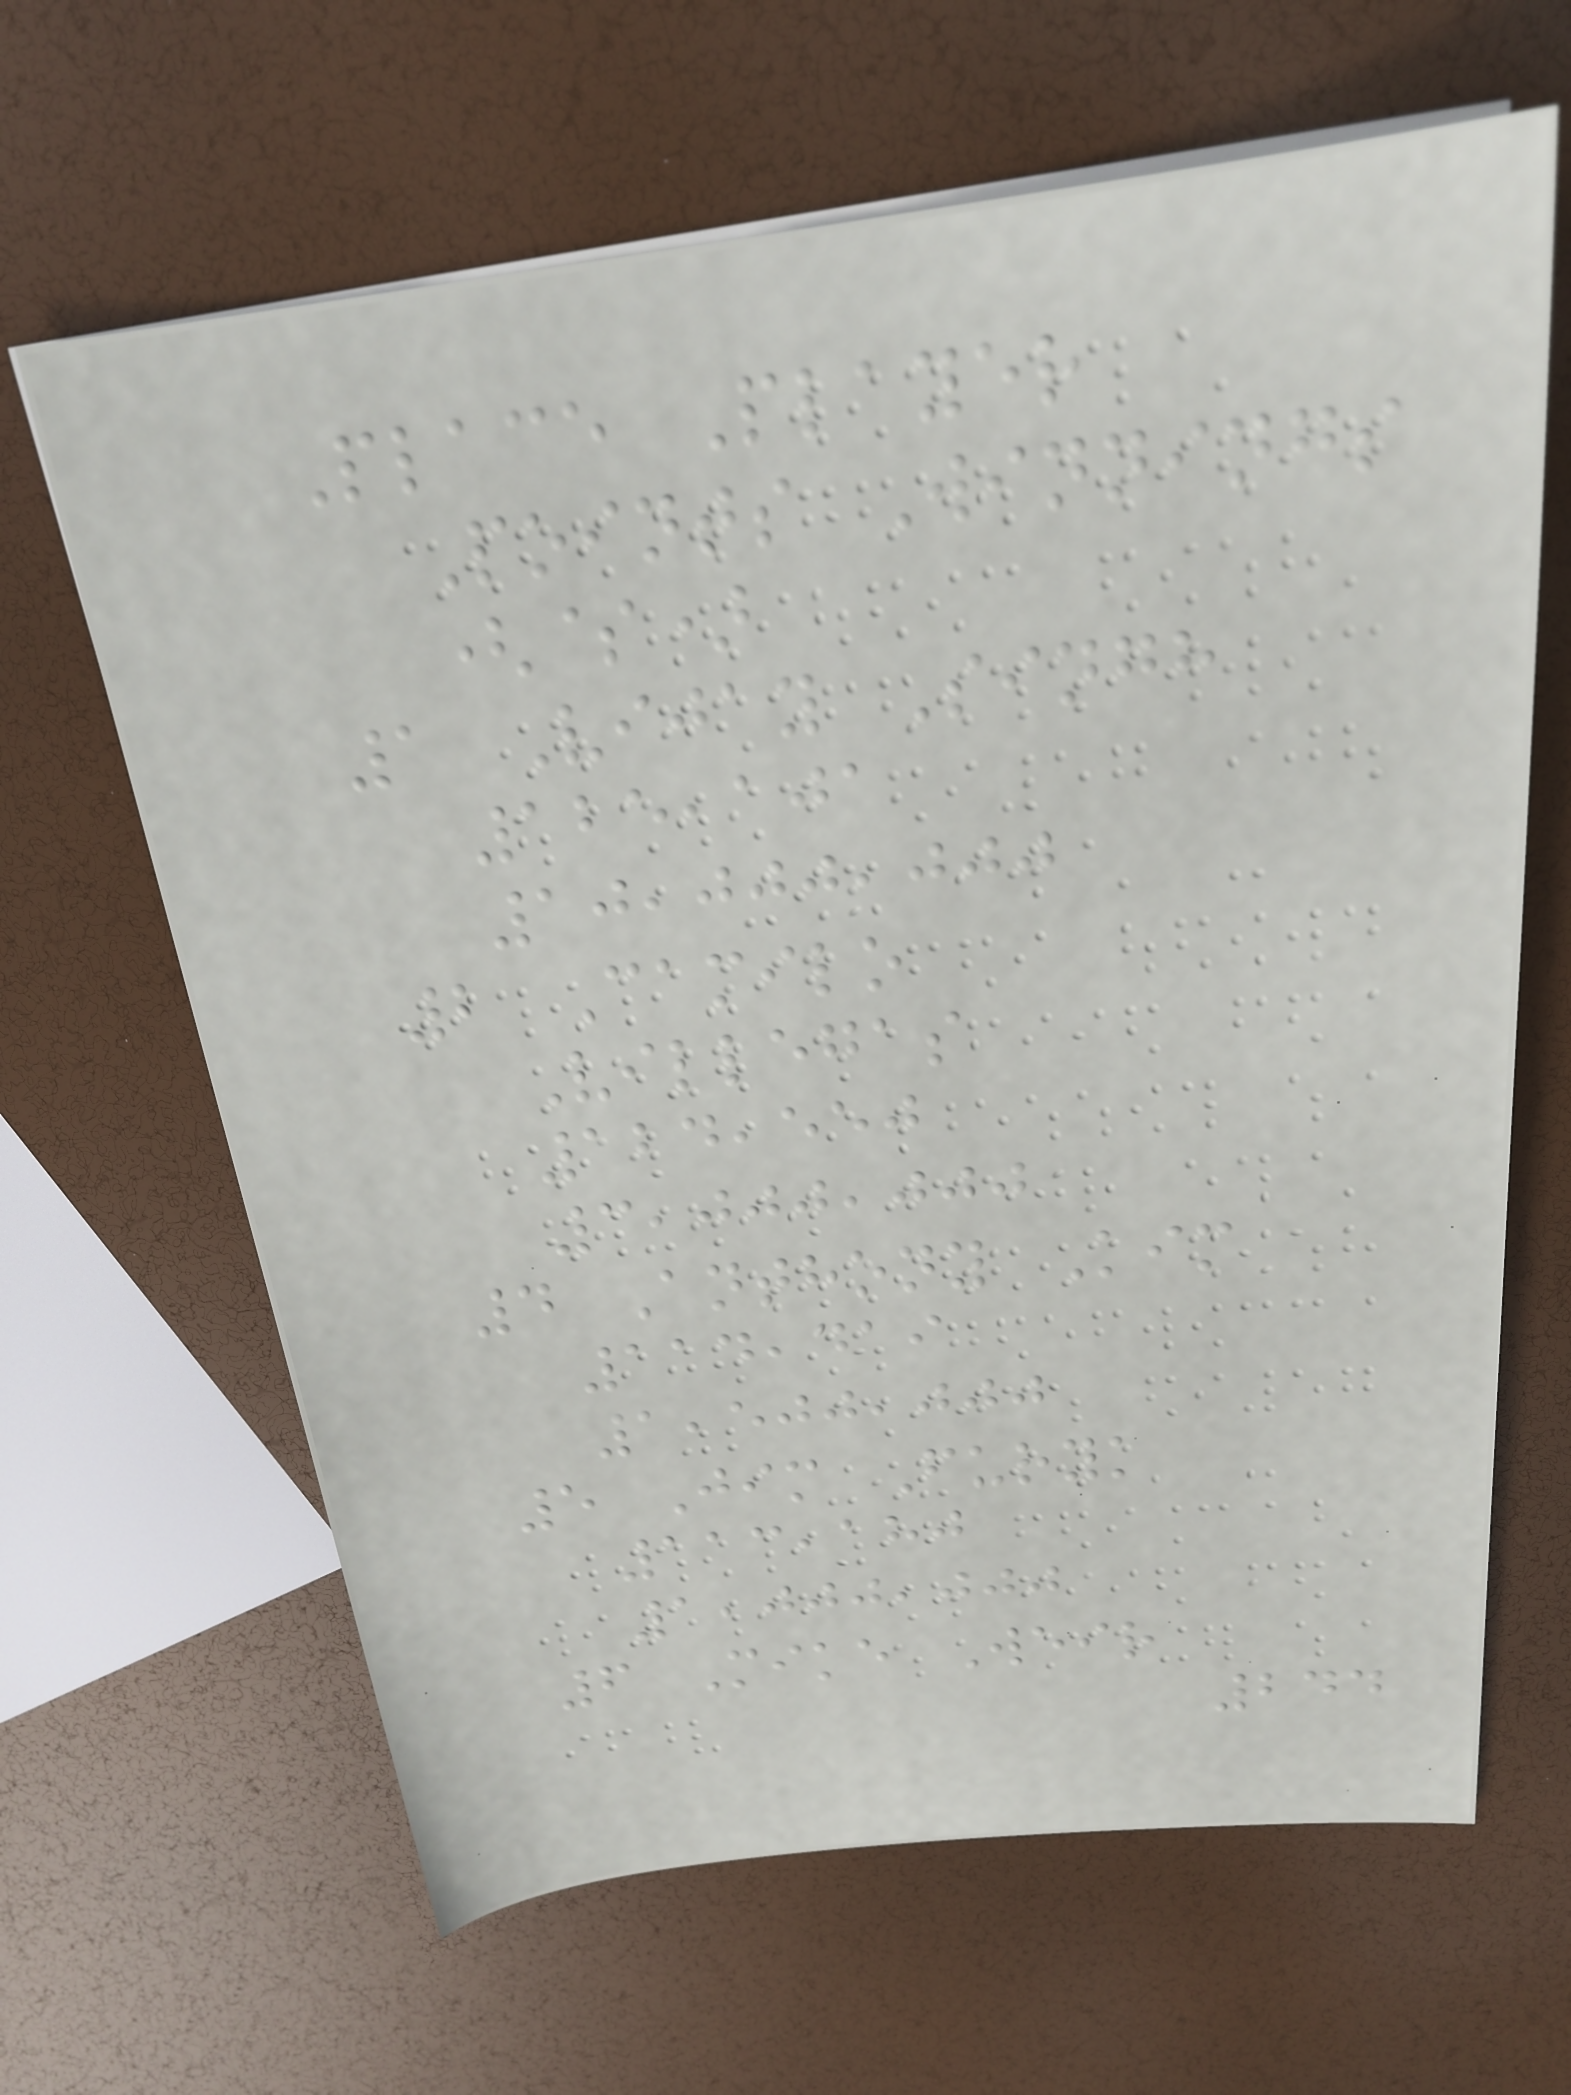Place Player
Points Winnings
($)
1 Vijay Singh
125,101
10,000,000
2 Camilo
Villegas
124,550
3,000,000
4 Anthony Kim
114,419
1,500,000
5 Jim Furyk
113,180
1,000,000
6 Mike Weir
244
